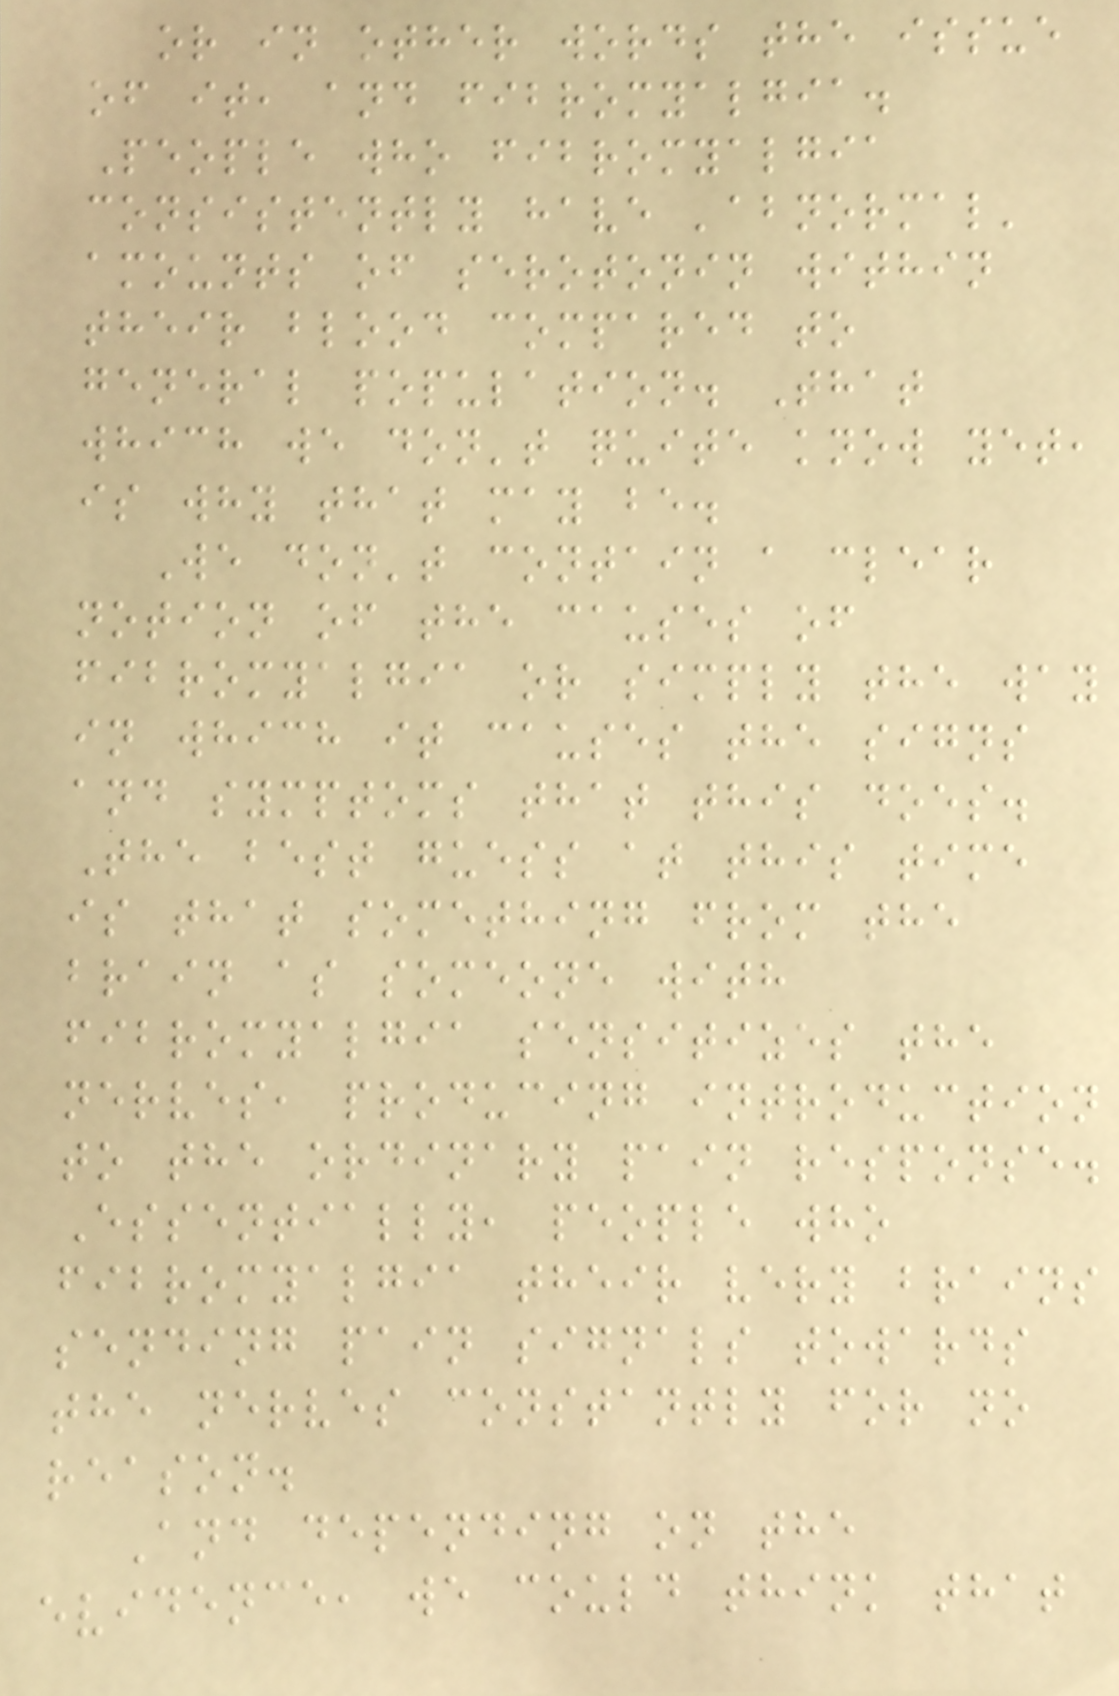or in other words the issue
of it, and fibromyalgia.
People who fibromyalgia
consistently have 'abnormal'
amounts of serotonin within
their blood compared to
general population. That
which we don't quite know yet,
is why that may be.
We don't contain a clear
notion of the causes of
fibromyalgia or simply the way
in which it causes the signs
and symptoms that this does.
The best guess at this time
is that something from the
brain as someone with
fibromyalgia sensitizes the
nerves, producing introduction
to the ordinary pain response.
Essentially, people who
fibromyalgia their very brains
sending pain signals towards
the nerves constantly for no
reason.
And depending on the
evidence, we could think that
